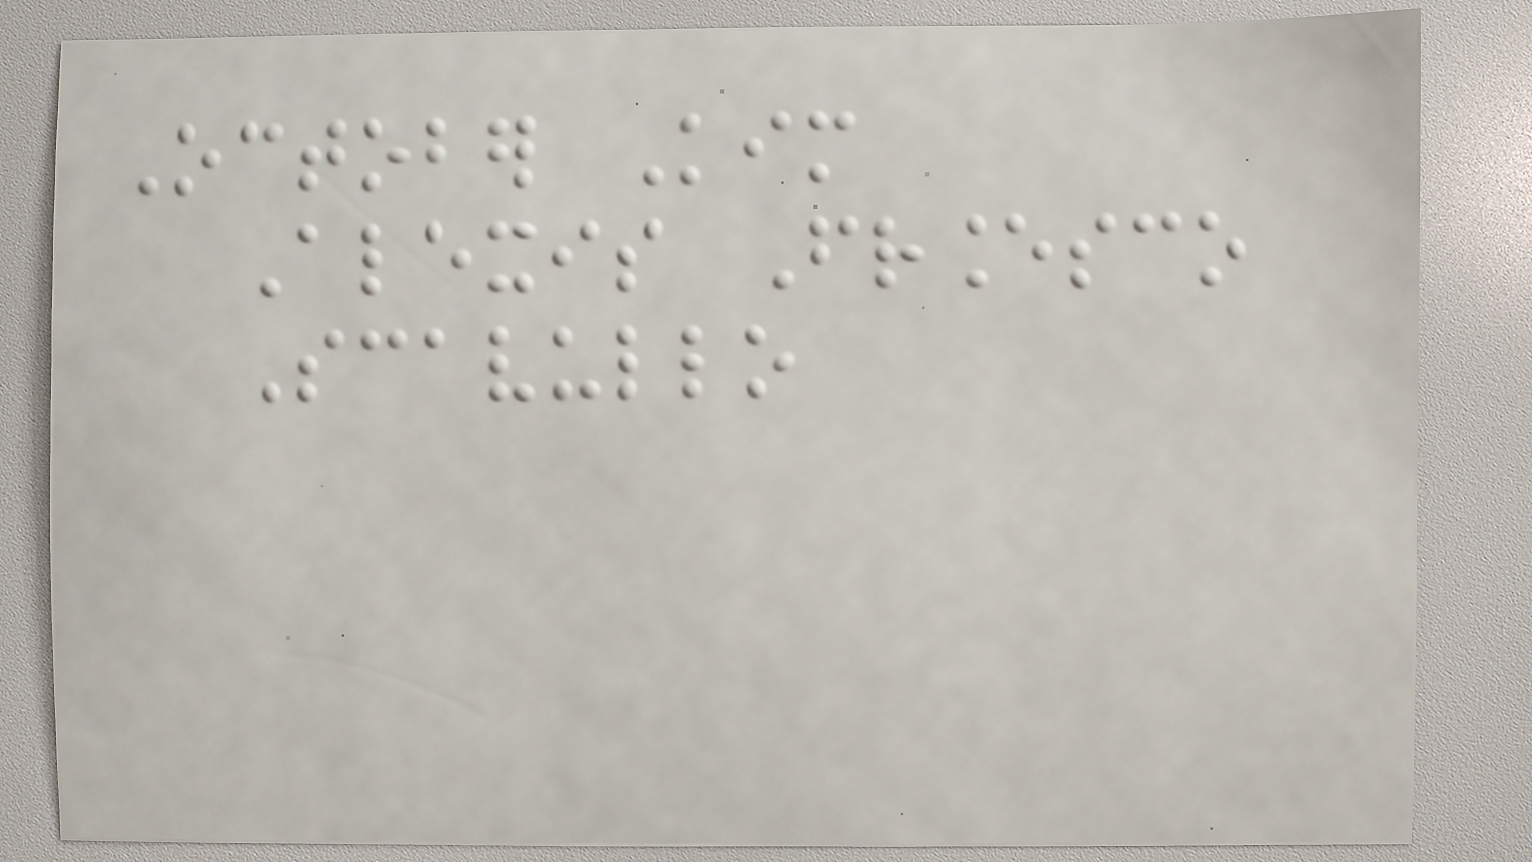October Kim
Alexis Francesco
Scavullo
